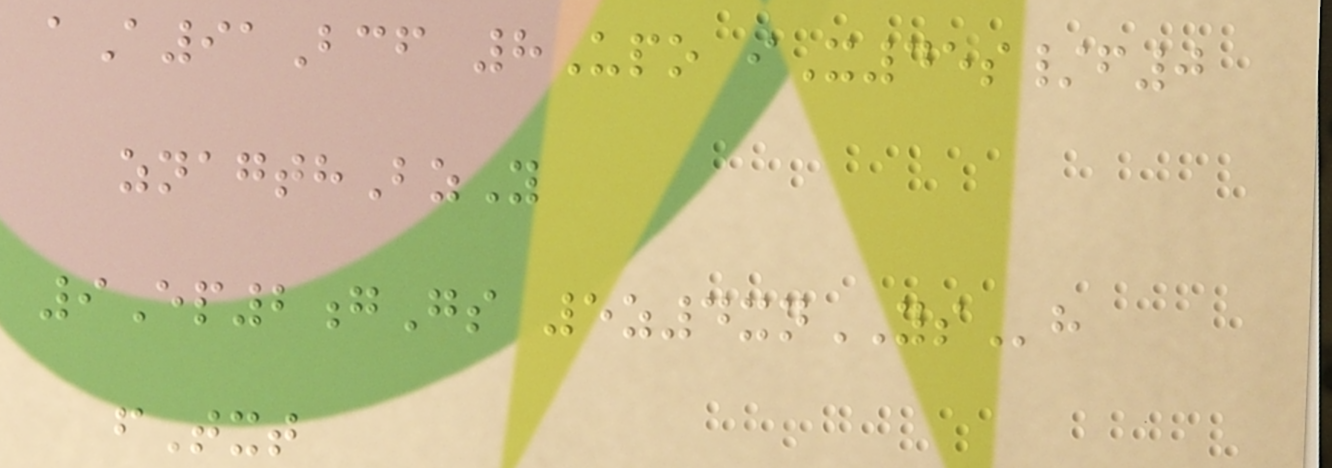aA91Bcf 8Upo iX45s/f0
znagthBzY
9Ep2gGs 5z4xnYSh
fTxt
